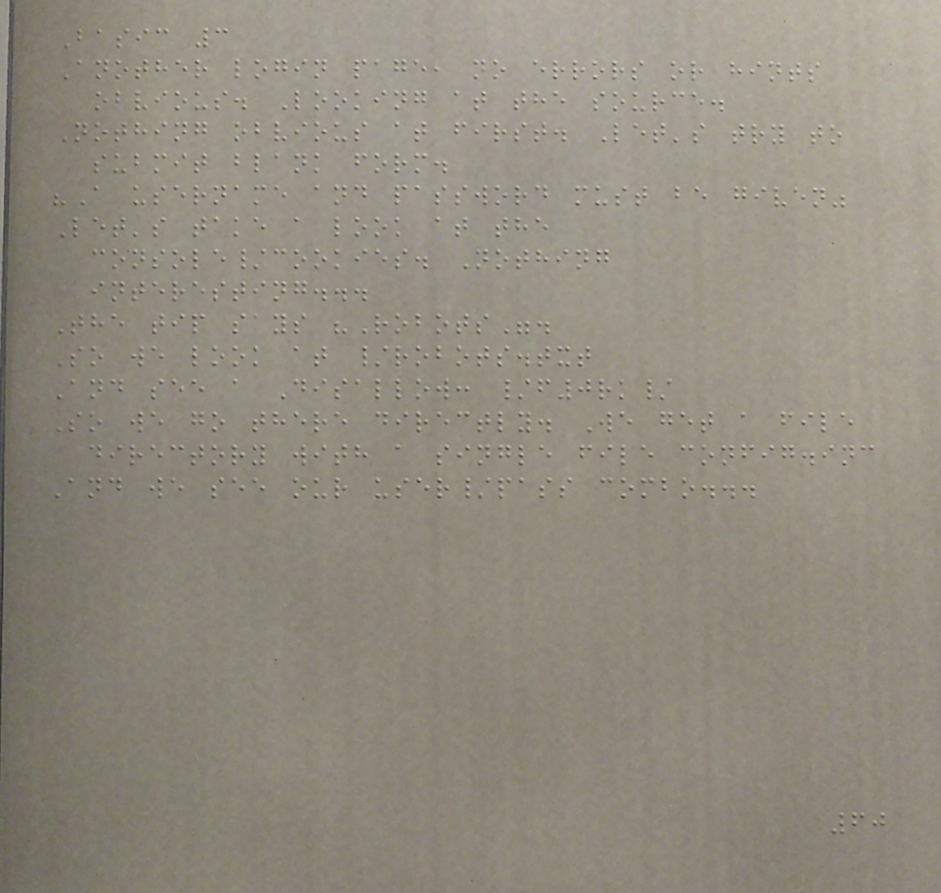Basic 3
Another login page, no errors or hints
obvious. Looking at the source.
Nothing obvious at first. Let's try to
submit blank form.
"A username and password must be given"
Let's take a look at the
console/cookies. Nothing
interesting...
The tip says "Robots".
So we look at /robots.txt
And see a Disallow: /f0rk/
So we go there directly. We get a file
directory with a single file config.inc
And we see our user/pass combo...
60
